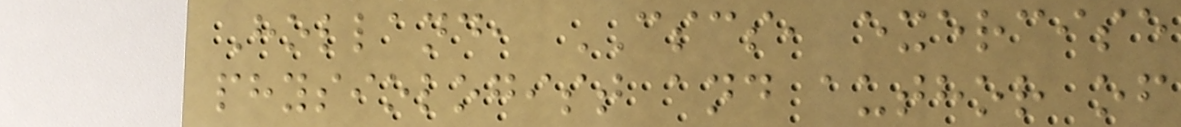Holland, CSCS, exercise
physiologist and author of
